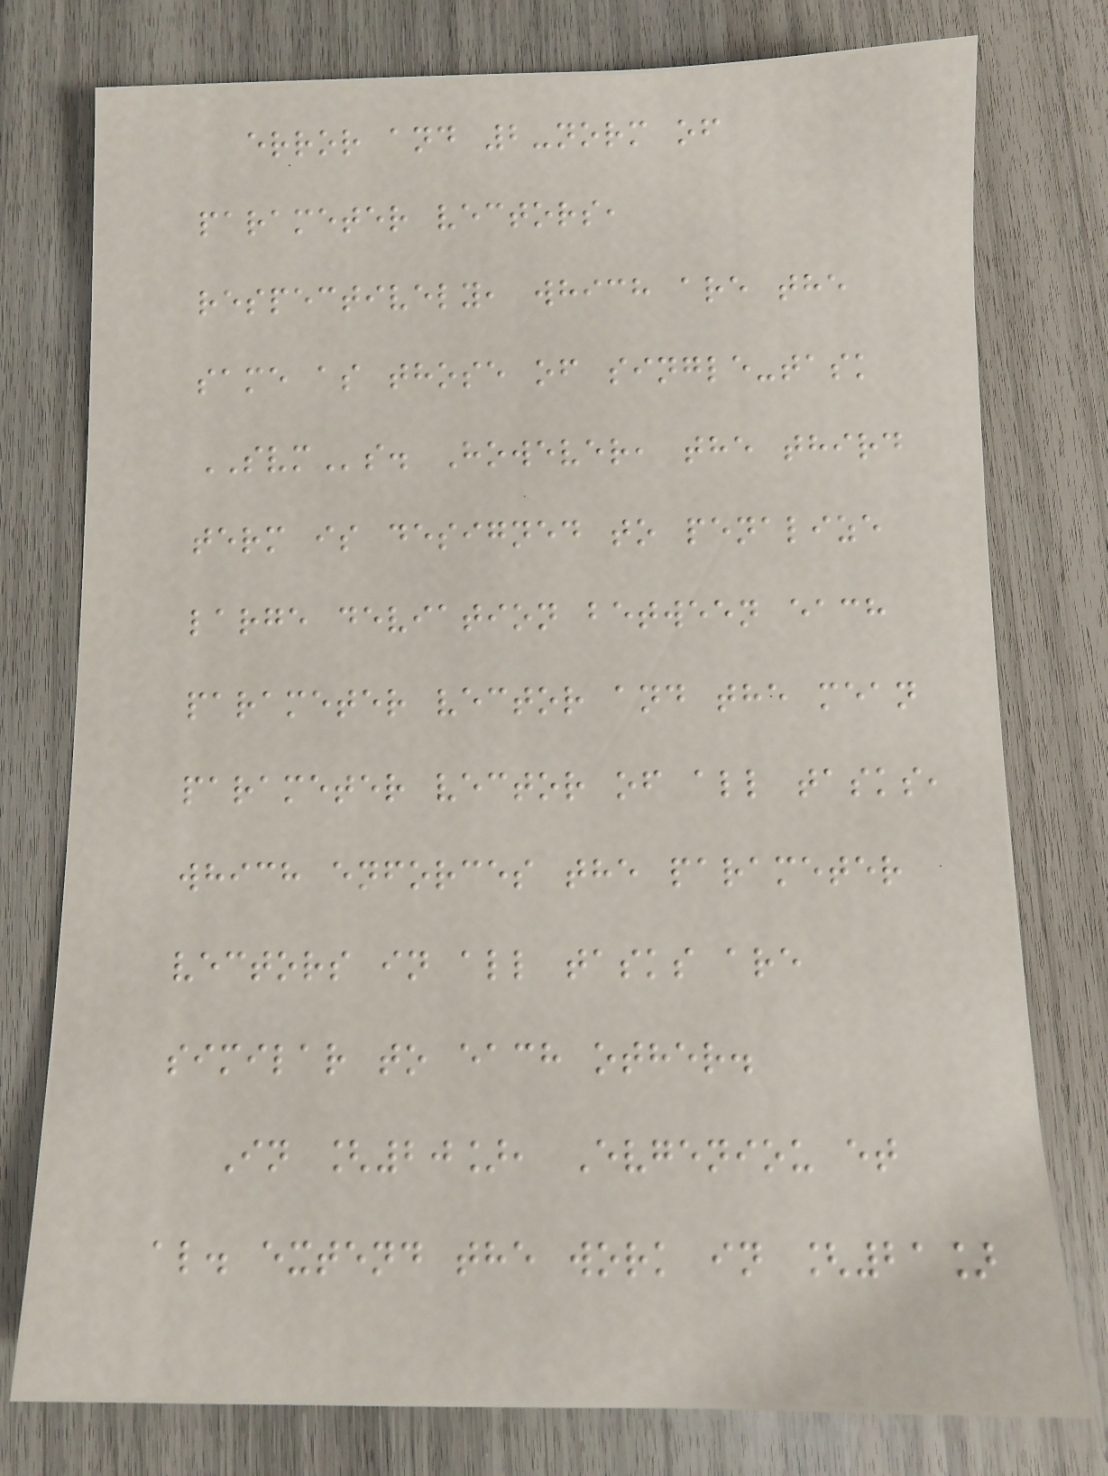error and 2-norm of
parameter vectors,
respectively, which are the
same as those of single-task
SVMs. However, the third
term is designed to penalize
large deviation between each
parameter vector and the mean
parameter vector of all tasks,
which enforces the parameter
vectors in all tasks are
similar to each other.
In [20], Evgeniou et
al. extend the work in [21]
